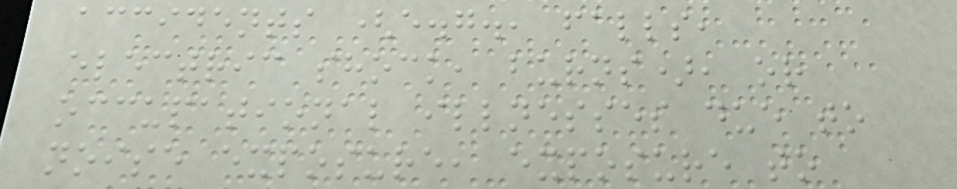accidents (e.g., falls,
electric shock, burns), or
occupational illnesses due to
noise exposure, exposure to
